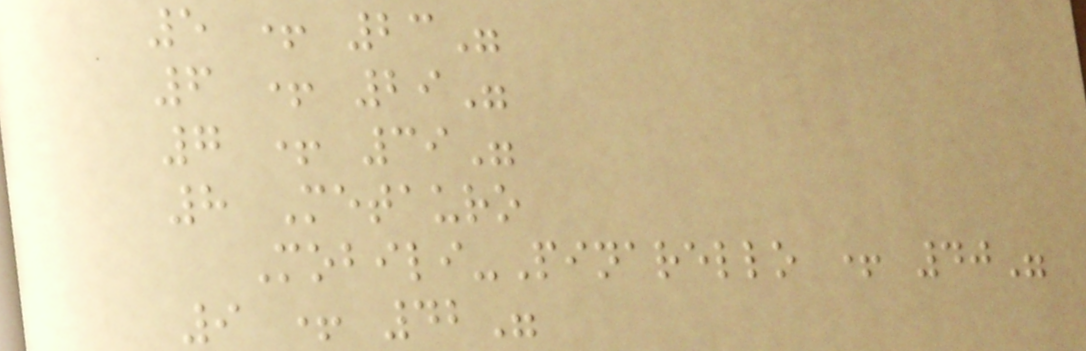5 + 23"
6 + 29"
7 + 39"
8 Metauro
Mobili-Pinarello + 40"
9 + 42"
